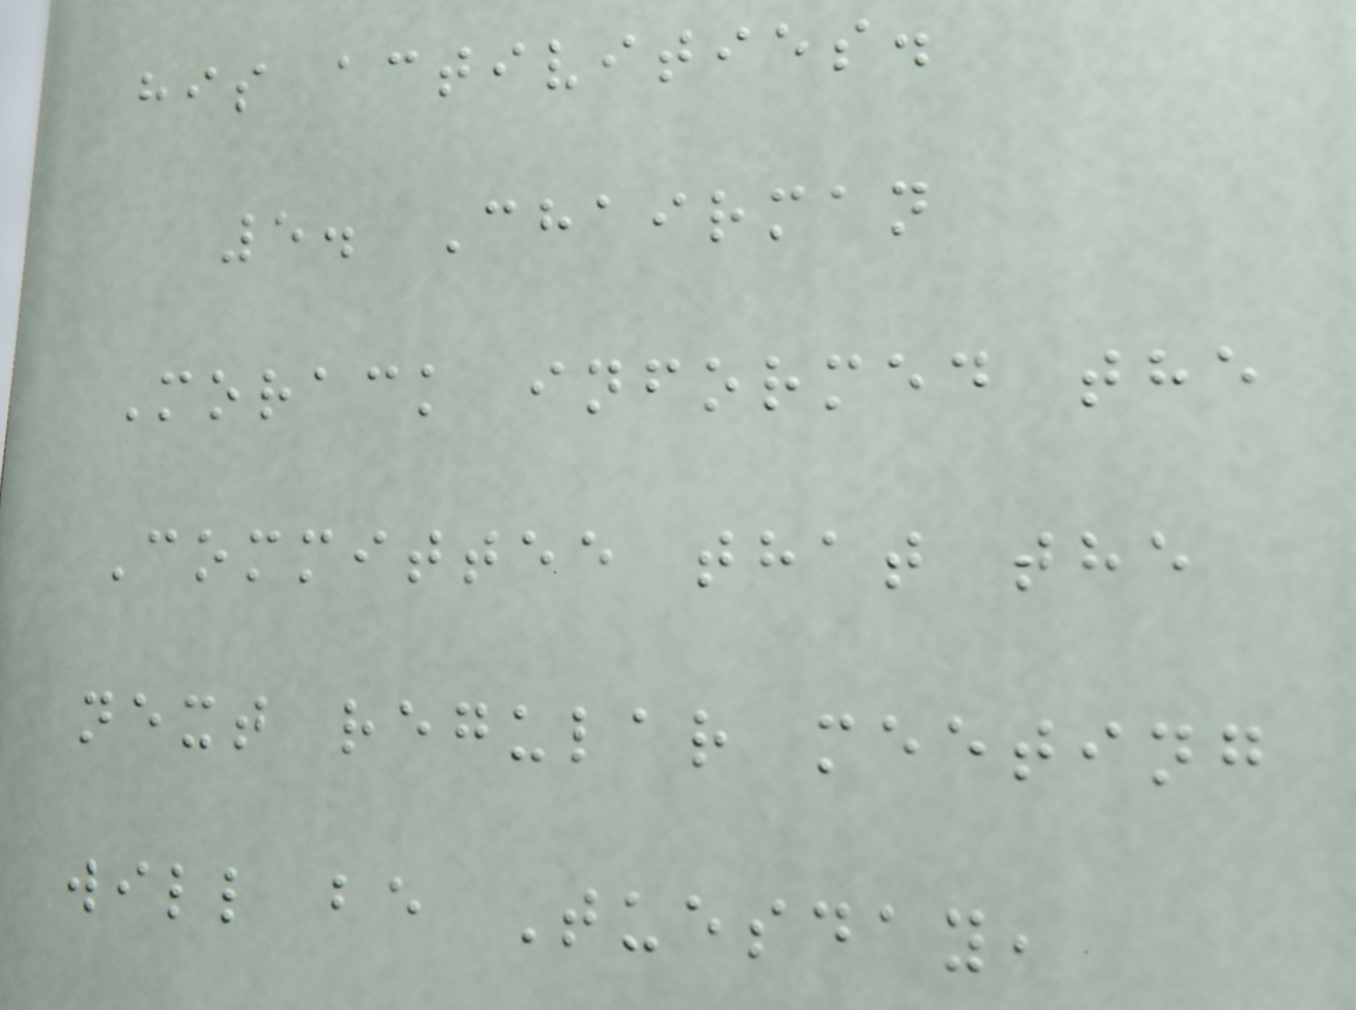his activities.
5. Chairman
Morack informed the
Committee that the
next regular meeting
will be Tuesday,
